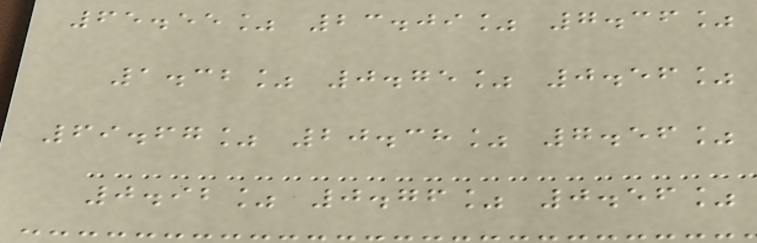65.55% 23.09% 7.36%
1.32% 0.75% 0.56%
69.67% 20.38% 7.56%
0.92% 0.76% 0.56%
